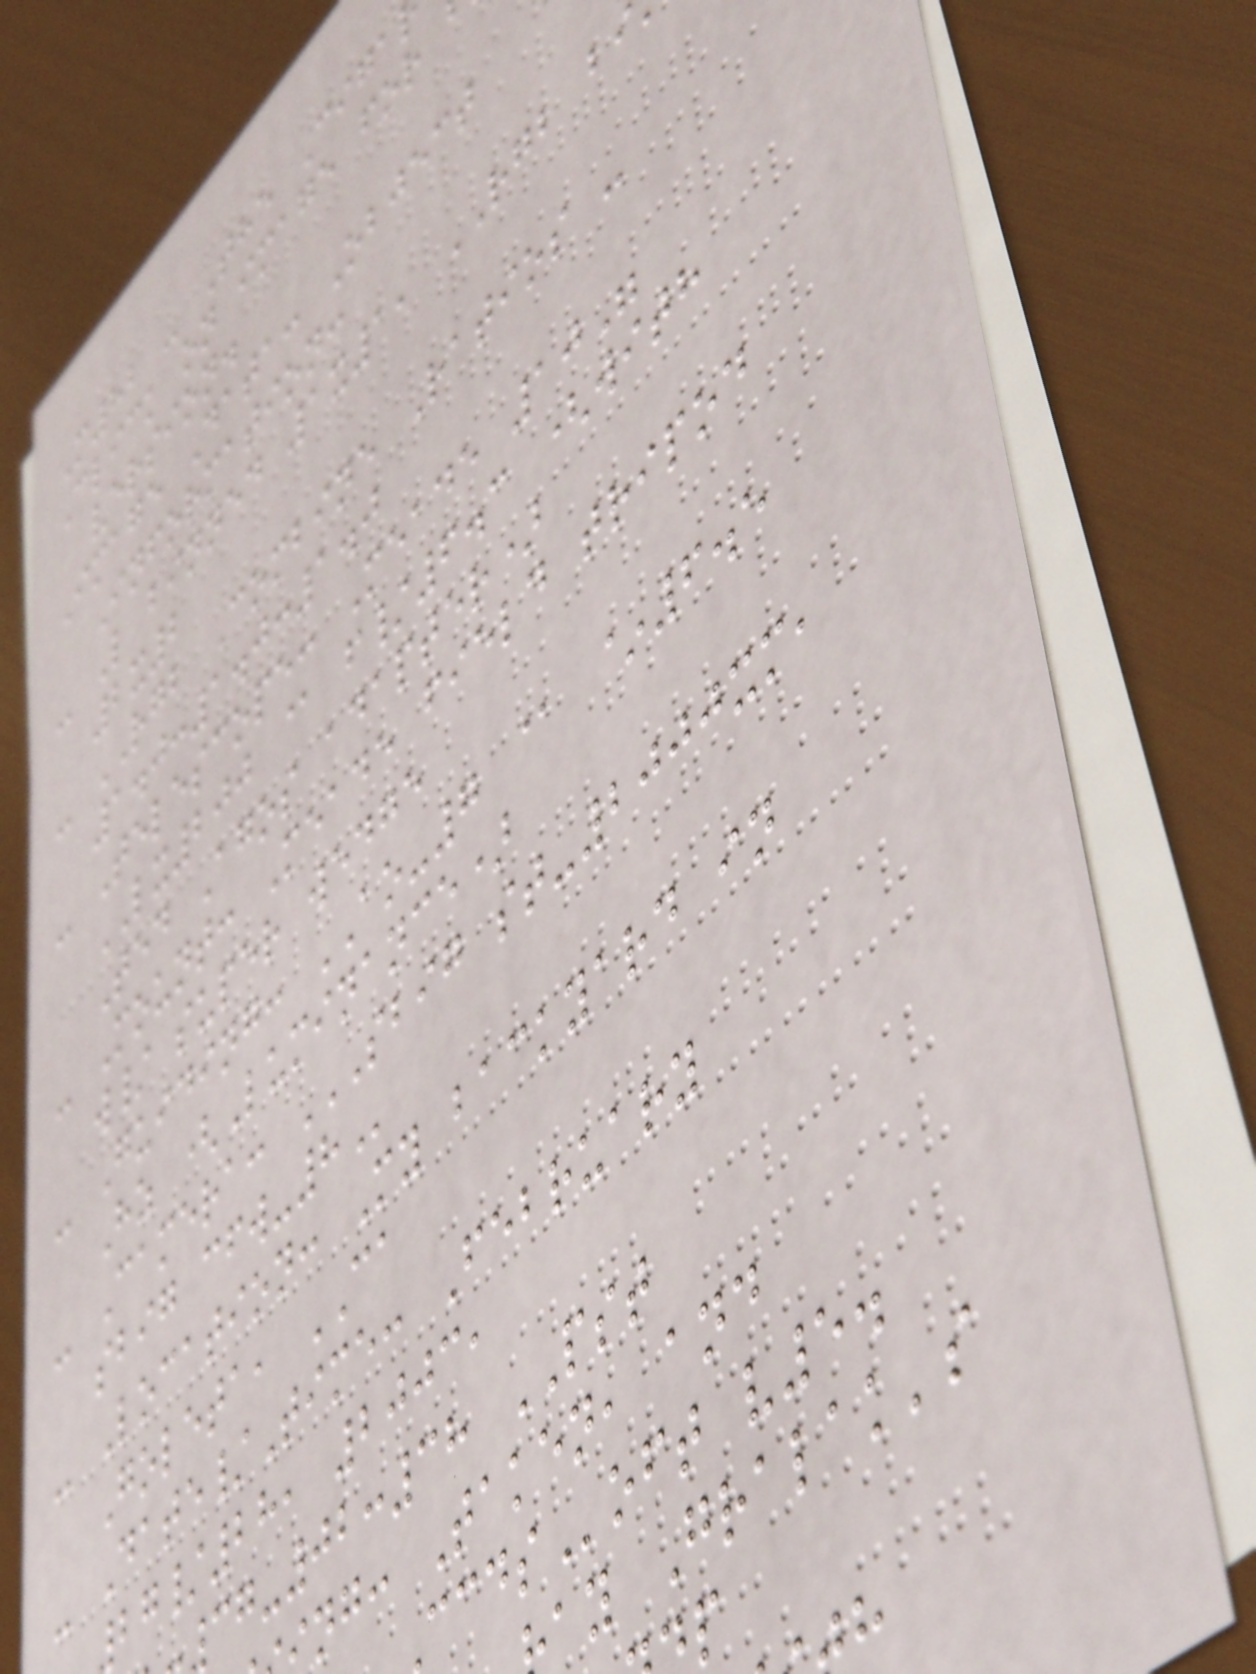M82 - The Ciga
Click on image for
version.
Image Data: Object
Information:
- L binned 1x1, RGB bi
2x2
- RGB Combine Ratios -
1.0:1.0:1.0
- Telescope: Meade 10"
LX200 @ f/6.3 (with
Ted Agos adapter)
- Mount: Meade field tripod
w/ super wedge
- Guiding: AO-7 @ ~6.5
Hz (Luminance)
- Camera: SBIG ST-2000XM,
sbig
- Location: My backyard in
Goleta, CA
- Date/Time: February
/28, 2003,
-02:38 PST
ng: Taken, and
oft v5.
ay Gralak's
